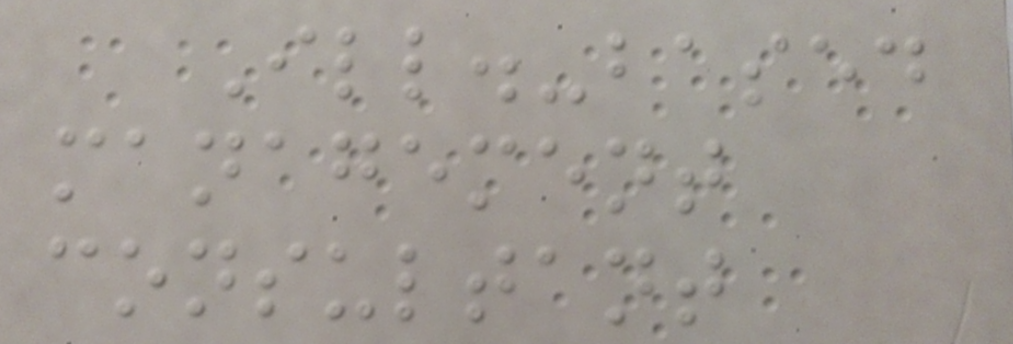Ill.-based
management
consultant
